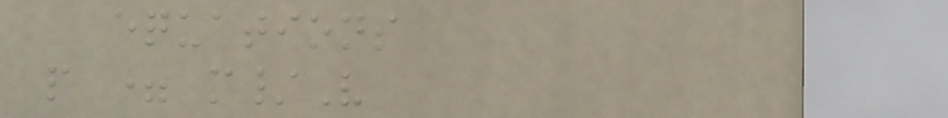equations
p = m/V
